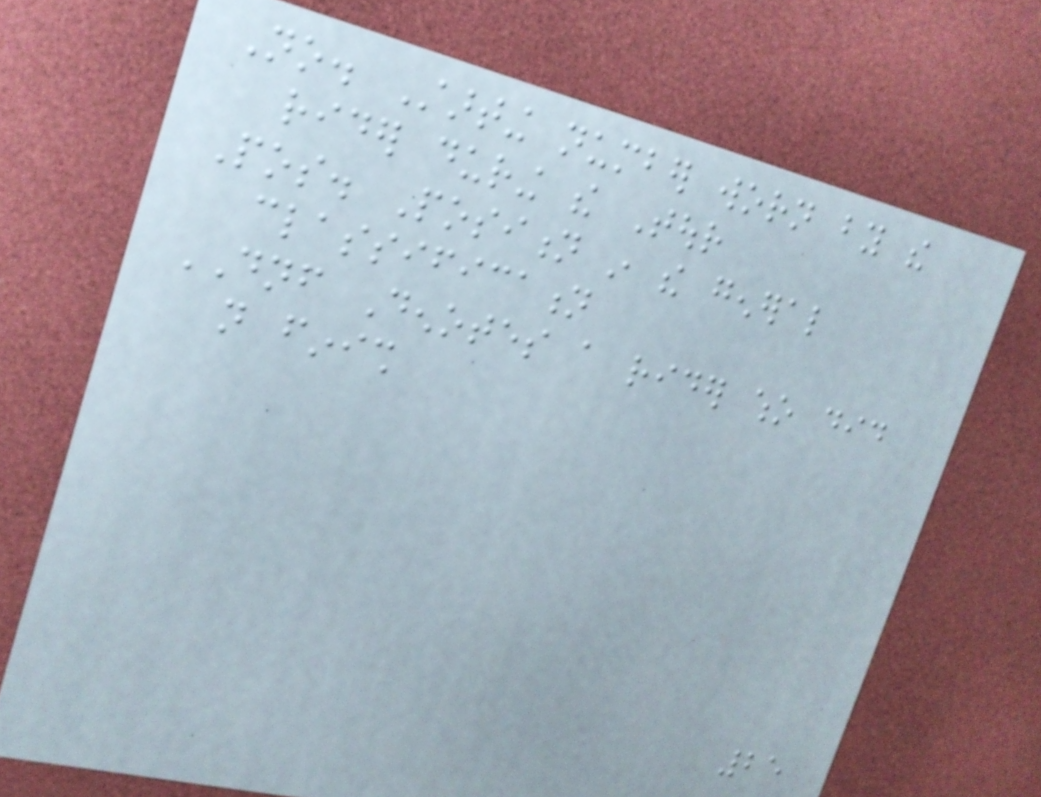No. Starting number worn by the
rider during the Tour
Pos. Position in the general
classification
DNF Denotes a rider who did
not finish
25
